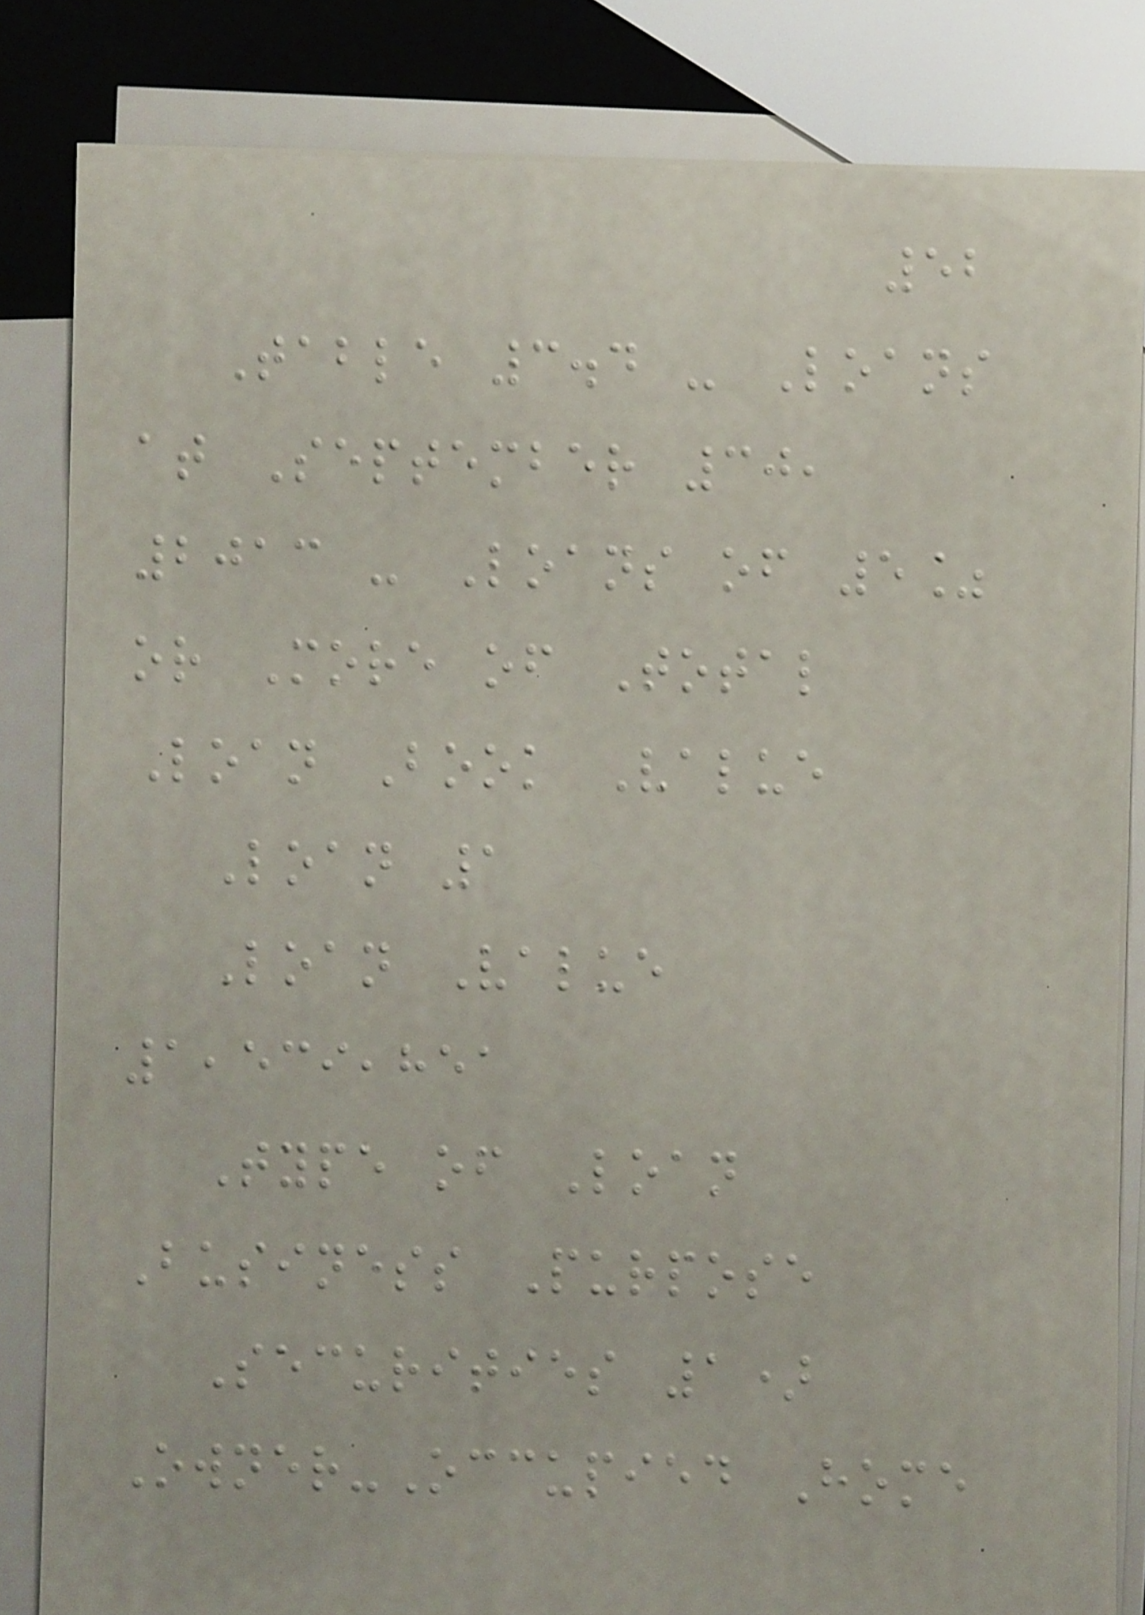52
Table 3.4 - Loans
at September 30,
2013 - Loans of 5%
or More of Total
Loan Book Value
Loan 1
Loan Value
1,539,851
Type of Loan
Business Purpose
Securities 1)
Owner-Occupied Home
